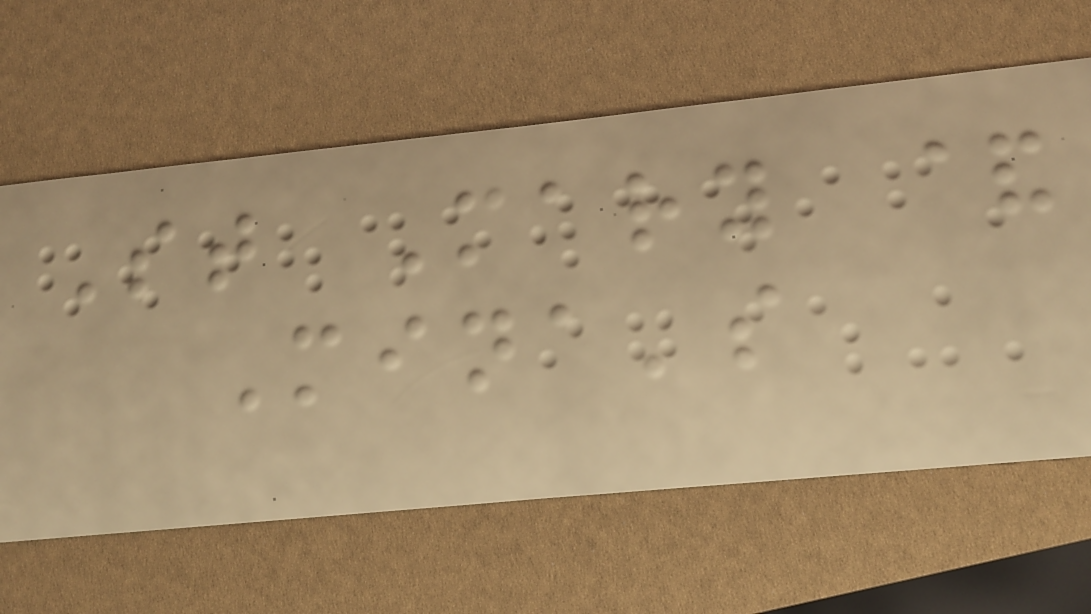St Mary &
Mina's
